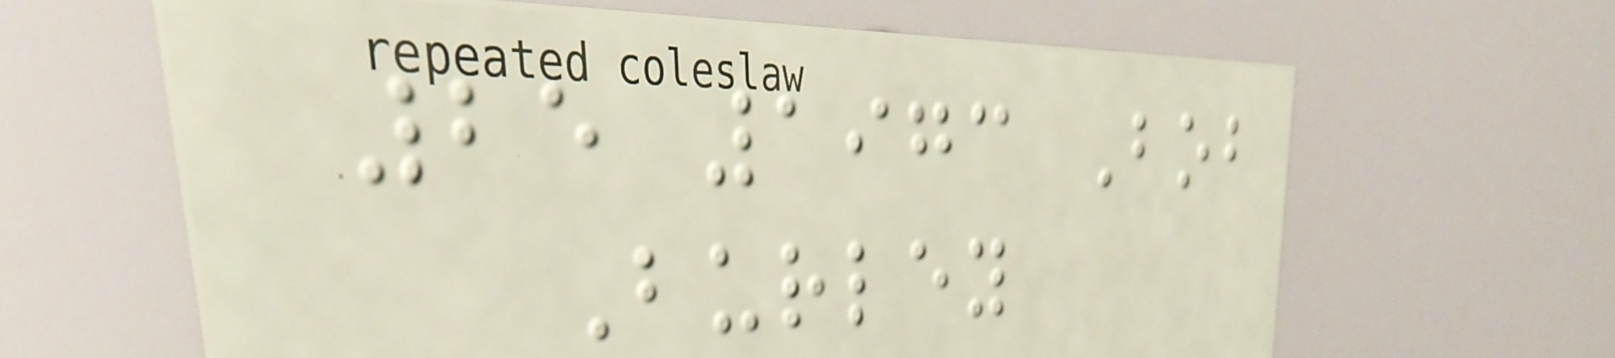25 1973 Bob
Burley
